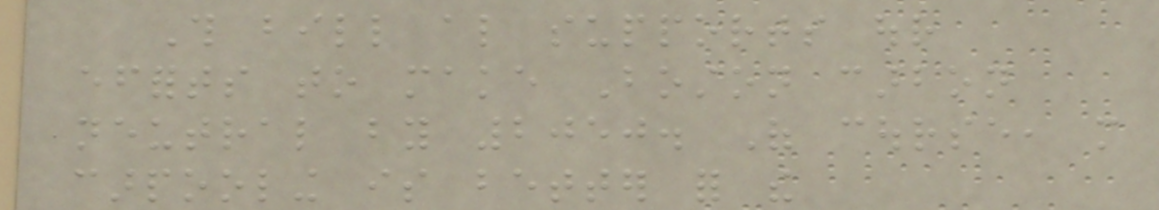This bill also supports our
efforts to make Boston carbon
neutral by 2050. Of course, more
carpooling is better for the
